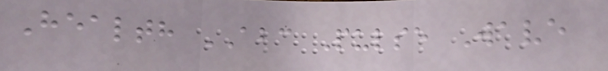Health ABC Pulse Wave
